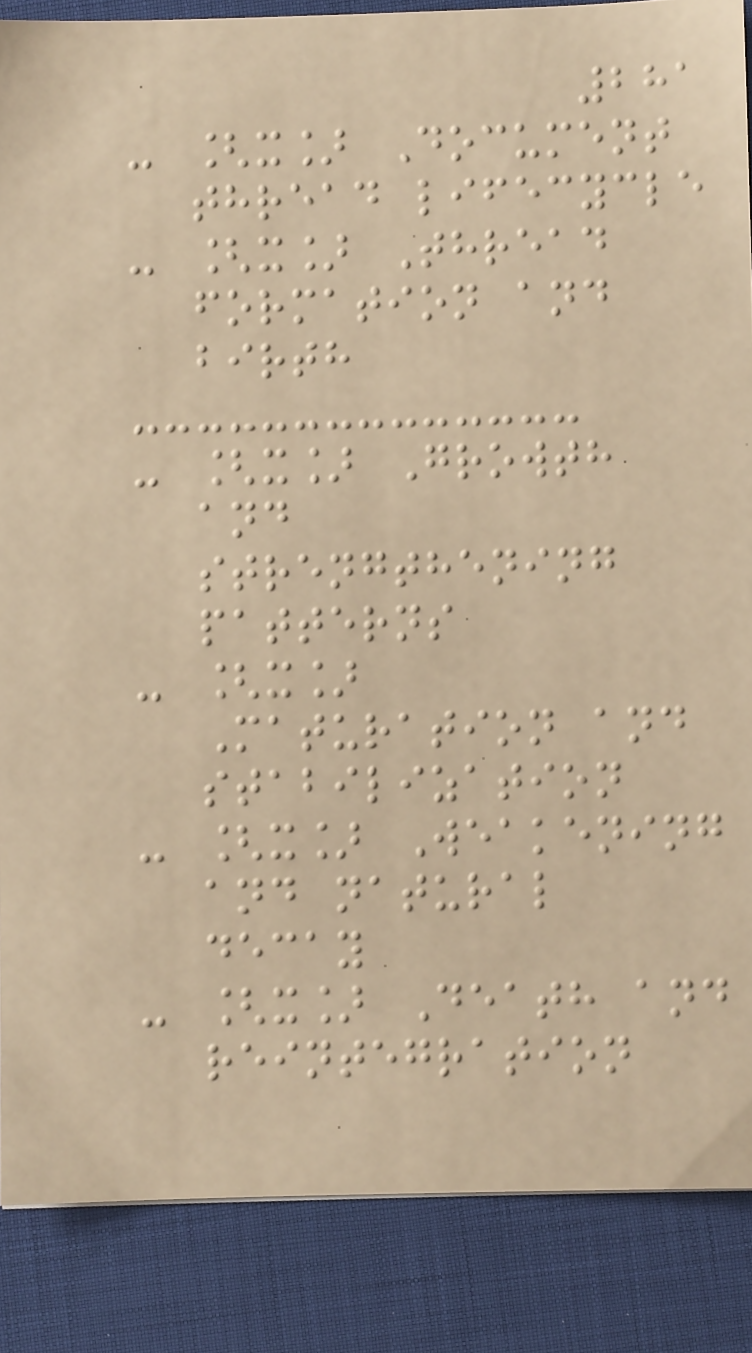281
- [x] Document
thread lifecycle
- [x] Thread
formation and
birth
- [x] Growth
and
strengthening
patterns
- [x]
Maturation and
stabilization
- [x] Weakening
and natural
decay
- [x] Death and
reintegration
